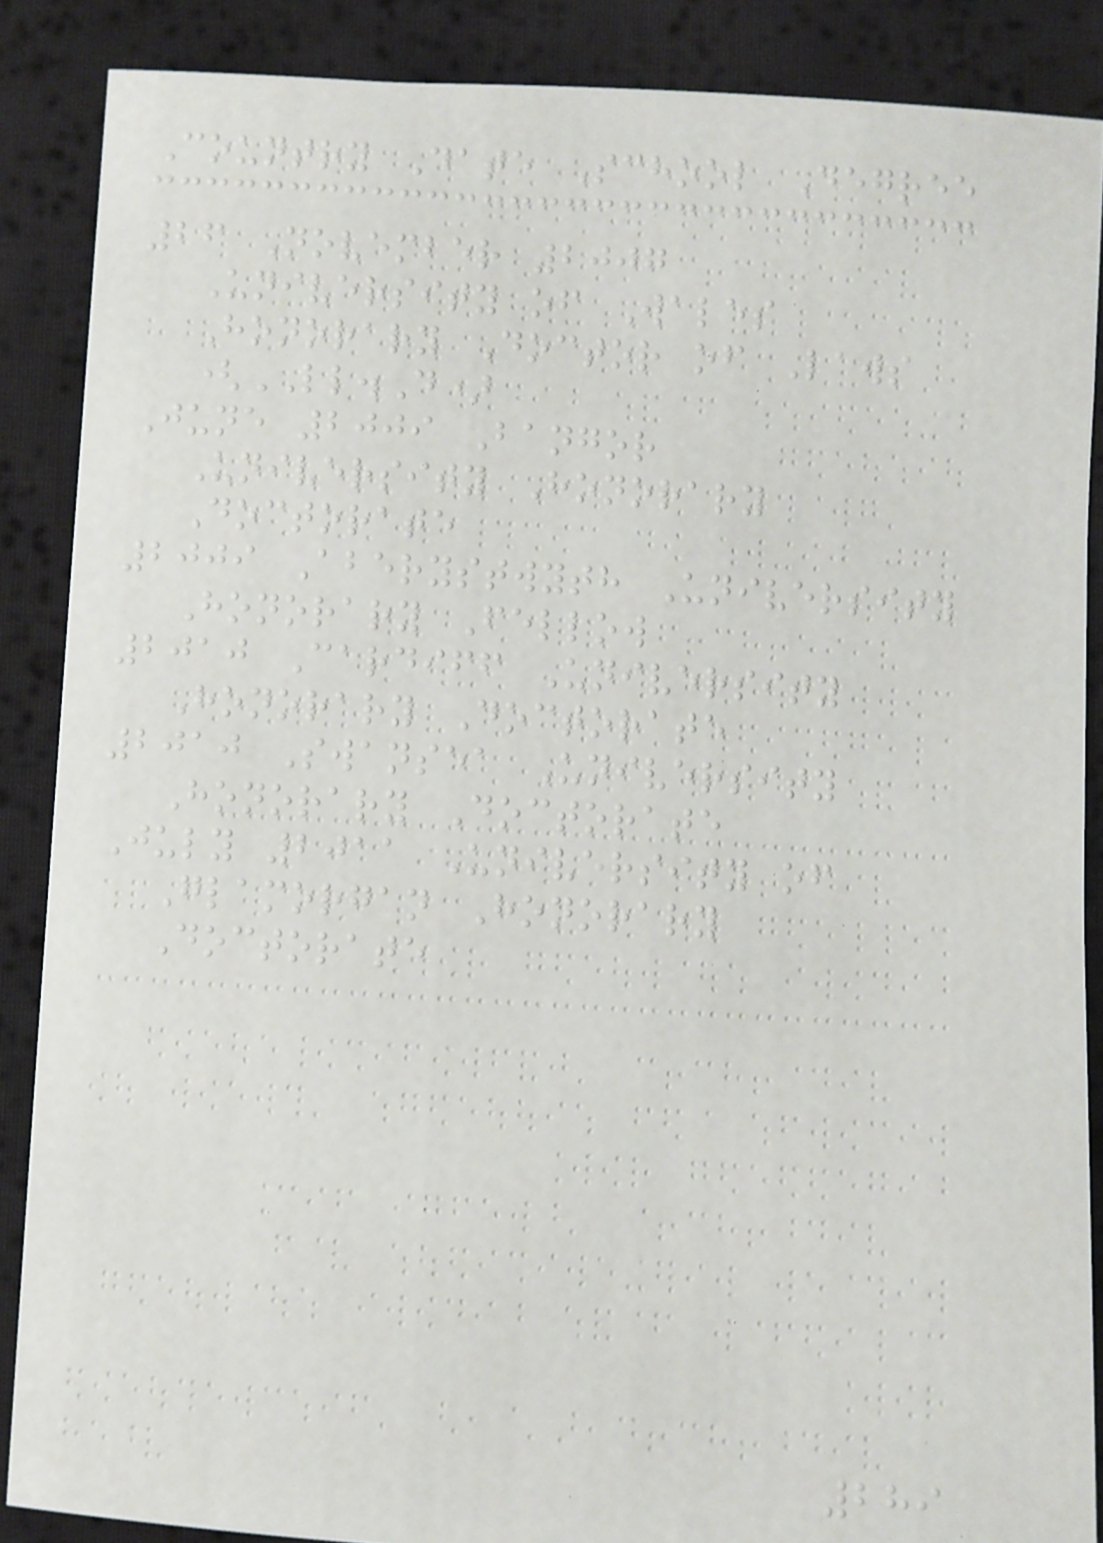Country Date School Degree
26 November 2007
University of Wales
Honorary Doctor of Laws
(LL.D)
June 2009 Bangor
University Honorary
Doctorate
2009 Aberystwyth University
Honorary Fellow
2010 Cardiff University
Honorary Doctorate
2010 Swansea University
Honorary Doctorate
July 2011 University of
Glamorgan Honorary
Doctorate
289
